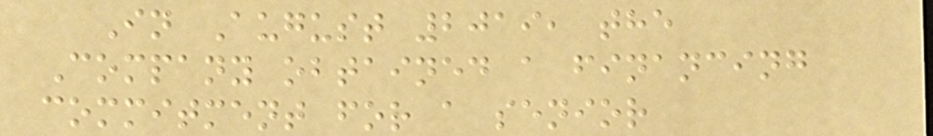In August 2019, the
Company obtained a financing
commitment for a senior
